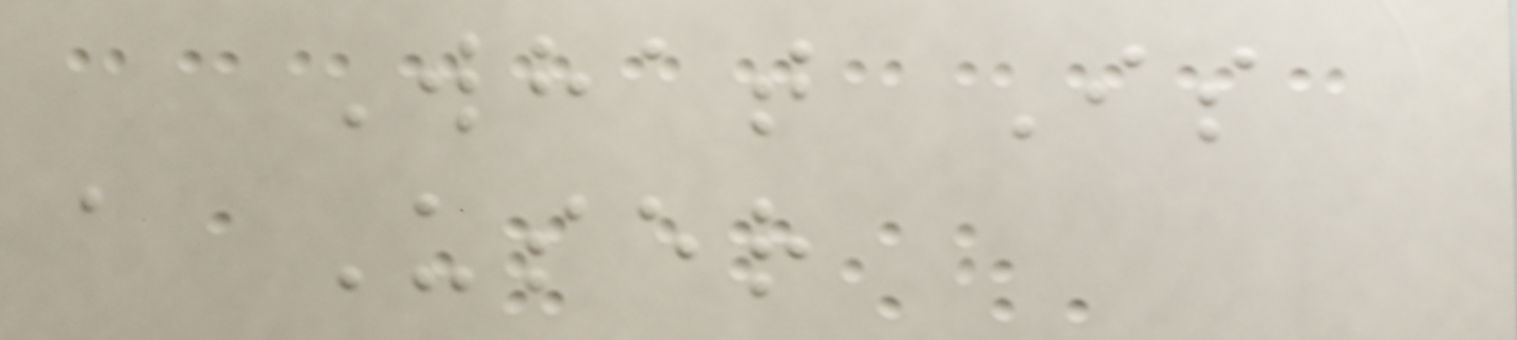What Is
a User
